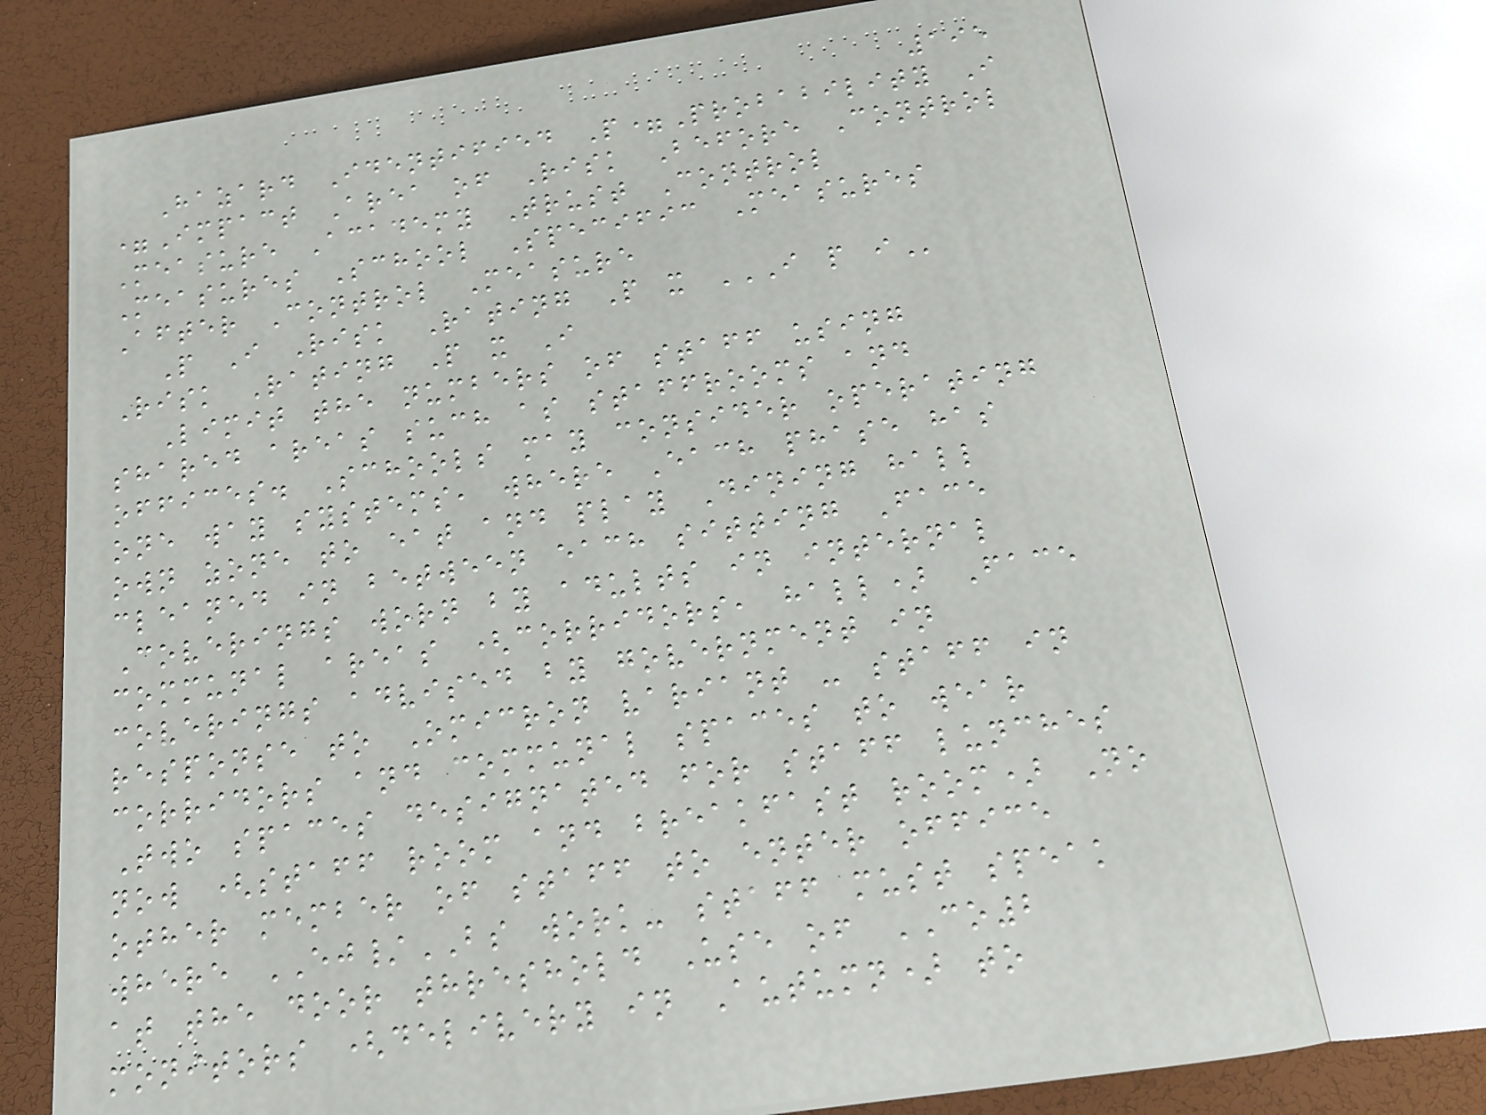195
Hazard Identified P=Probability I
=Impact Area of Risk Before Control
Measure Academy Trust Control
Measures School Specific Measures
After Control Measure
P I Risk Rating P x I P I
Risk Rating P x I
Limit the numbers of staff using
shared areas such as staffrooms and
offices. Schools may consider operating
one way systems, where Each phase has
own zone to eat and play Dining hall
cleaned in between each sitting Face
Coverings worn by adults in internal
communal areas (corridors, hall) Face
coverings advised by government in
response to Omicron variant - staff in
corridors and communal spaces to wear
Two spaces designated for staff lunches
now (staff room and breakfast room) No
other member of staff to enter office
where EJ/BS work- staff must speak
at the door threshold Use of CO2
monitors (delivery in Autumn) to
